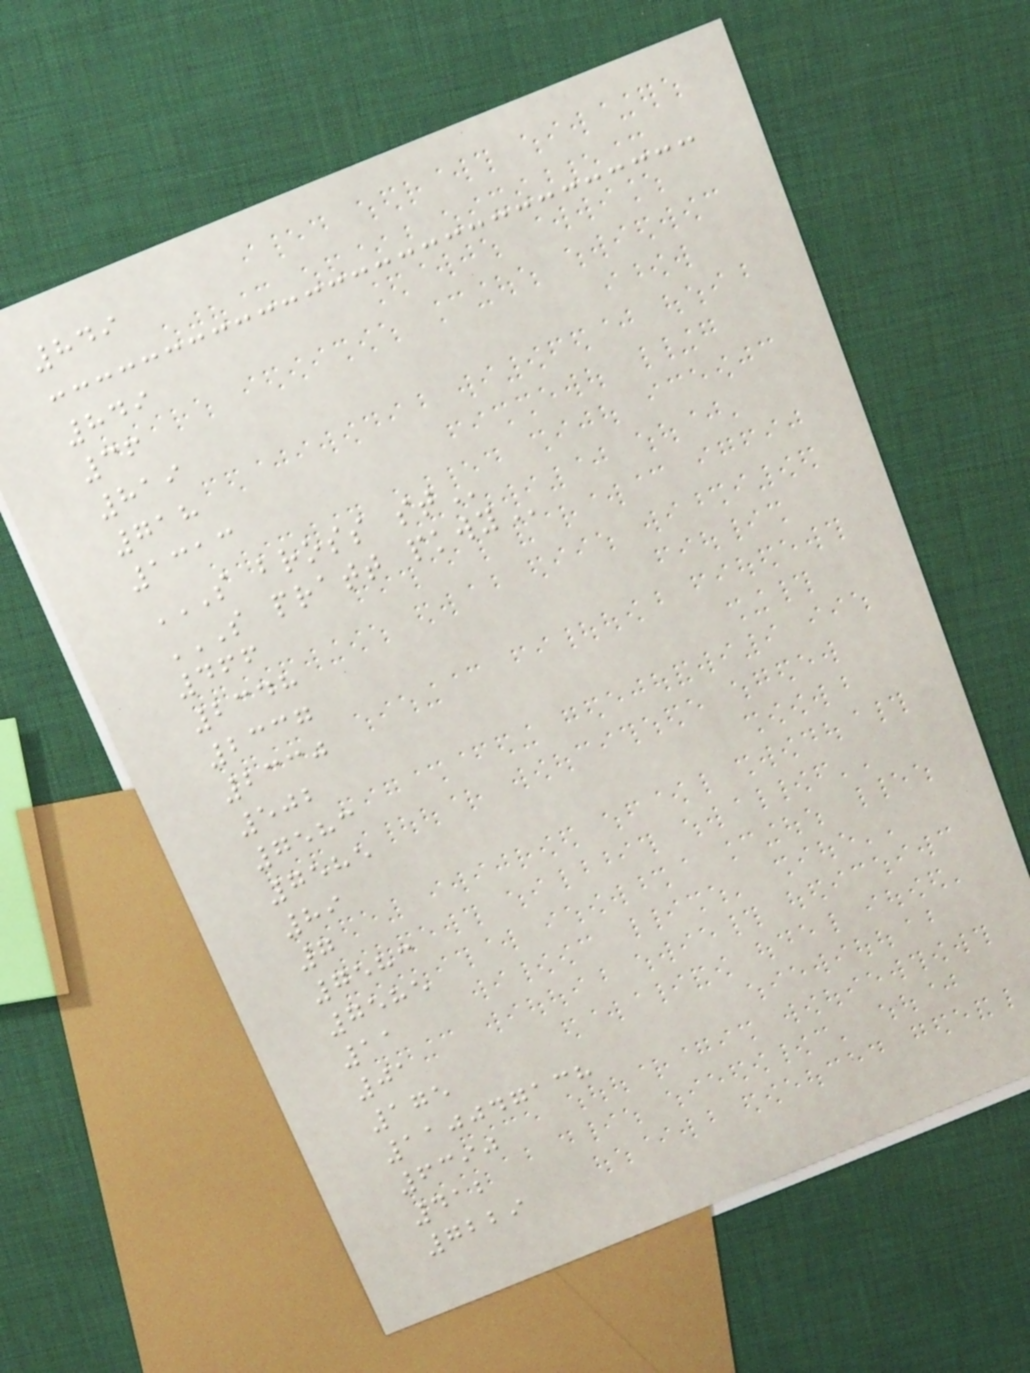849
849
36
819
718
1313
S BROSS ST
S PRATT PKWY
466
2348
2337
2330
502
7583
7585
89
7
7583
7585
11
01
175
110047138
6390
412
7229
